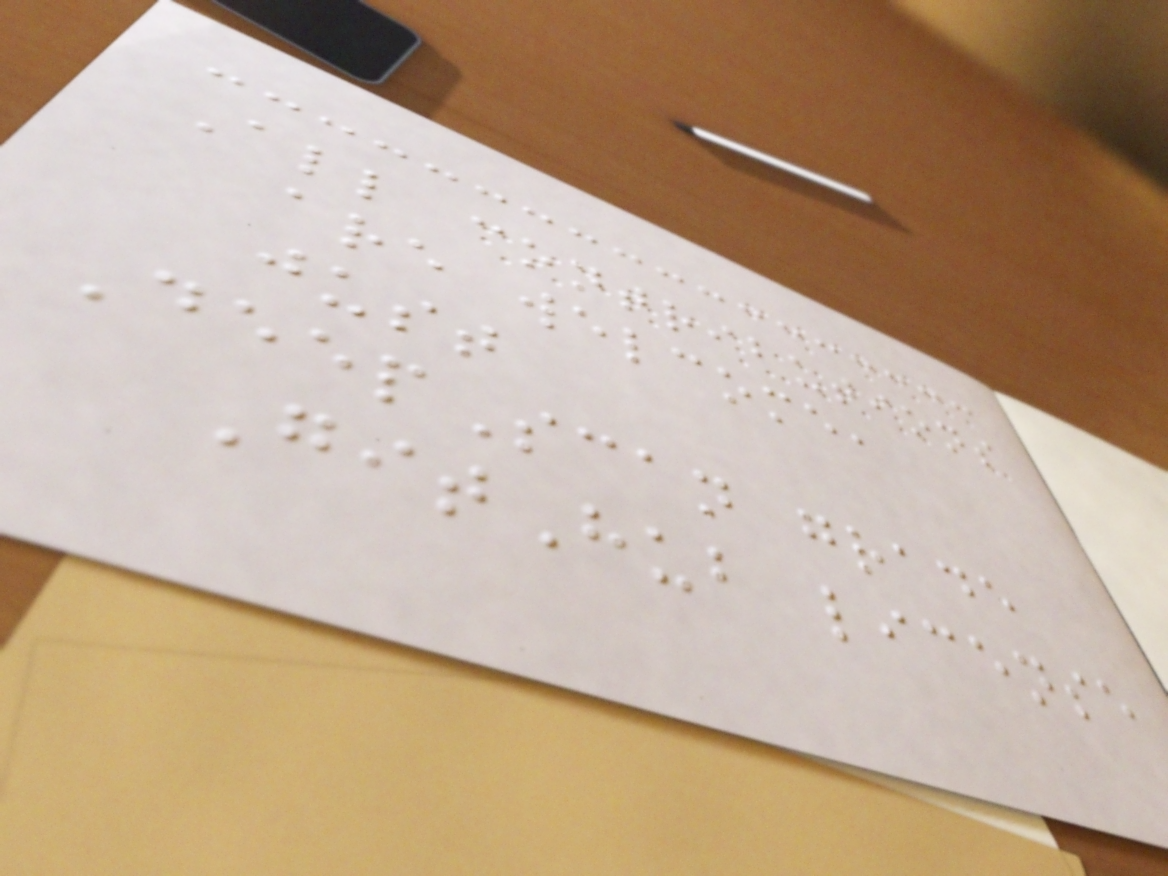All contributions
are welcome,
just
DeepScan grade
GitHub license
